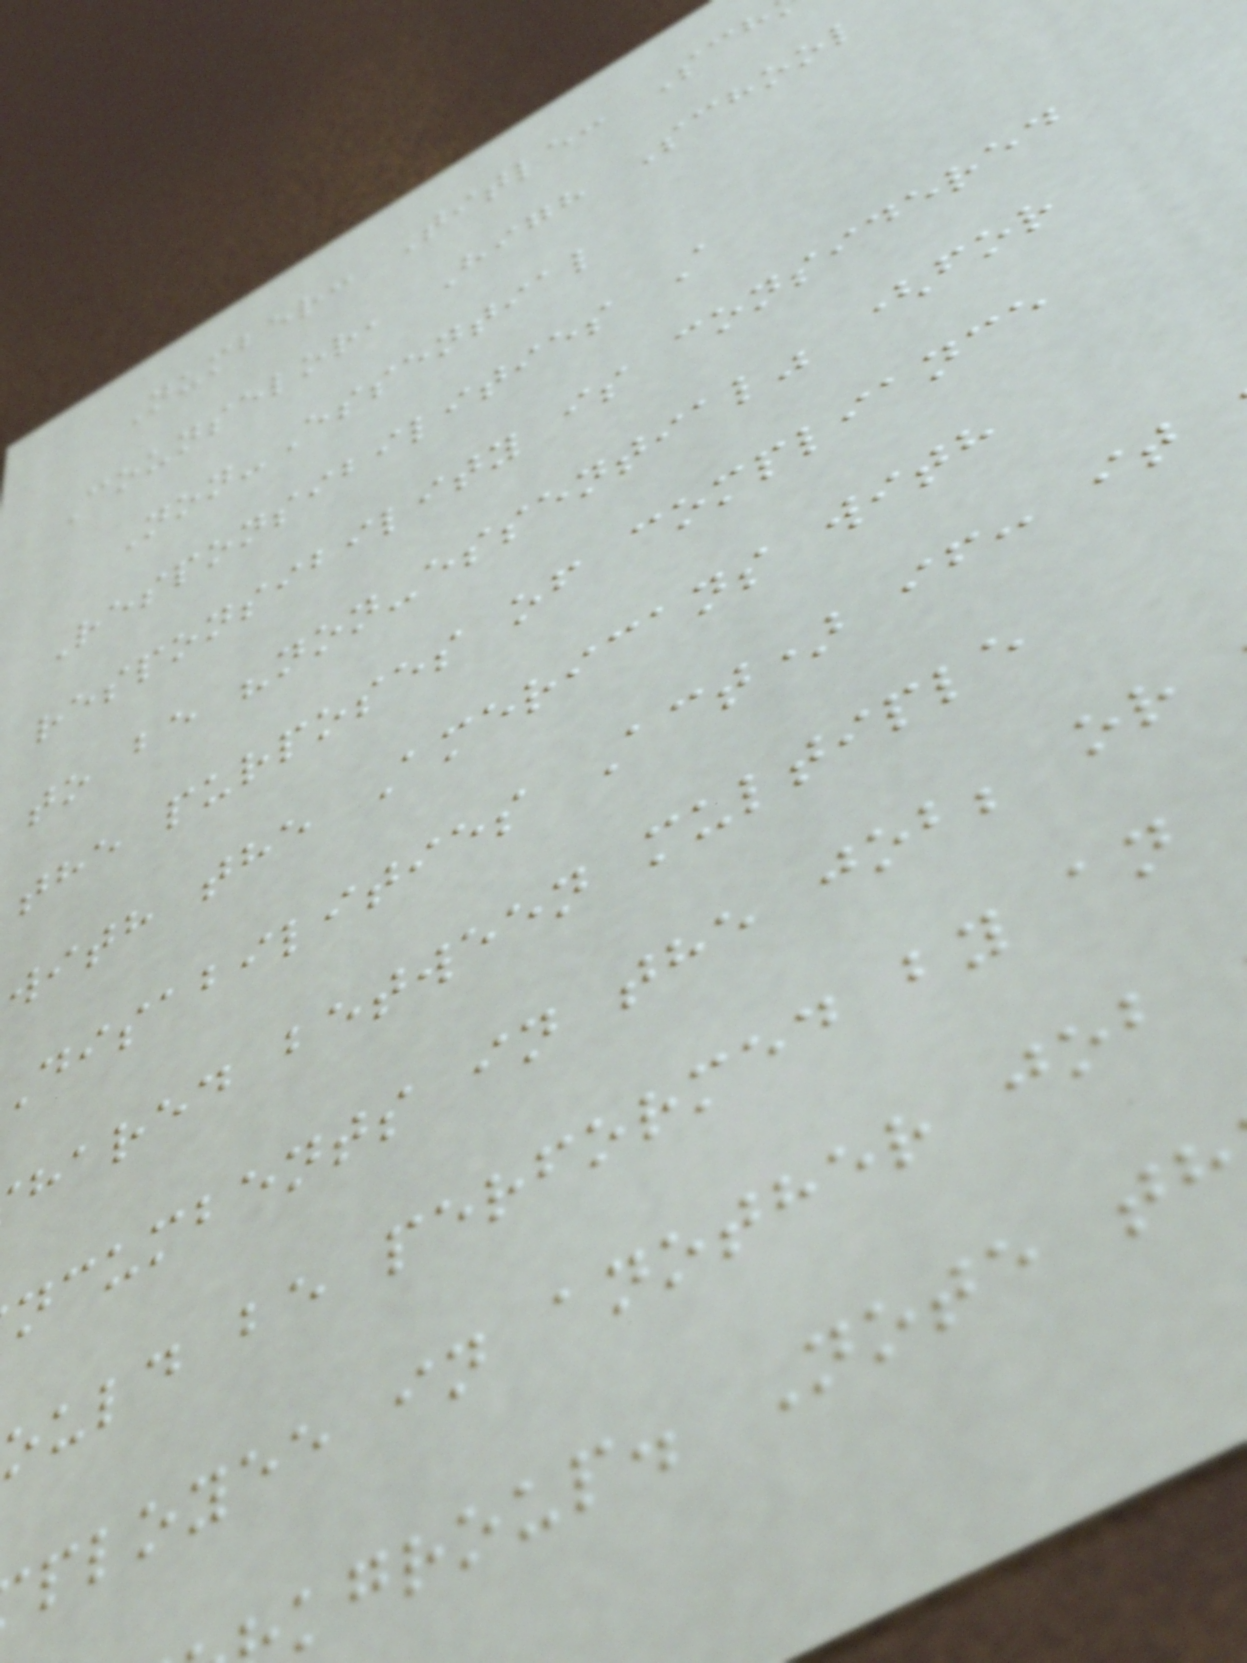Number: Title: Sch
Counselor, High School
Non-Essential
Responsibilities A
responsibility is considered
to be "non-essential" (for
the purposes of compliance
with the Americans with
disabilities Act) if: it
hared between multiple
ncumbents in the job; or
ould be performed by an
ployee in another job
kgroup. Note th
